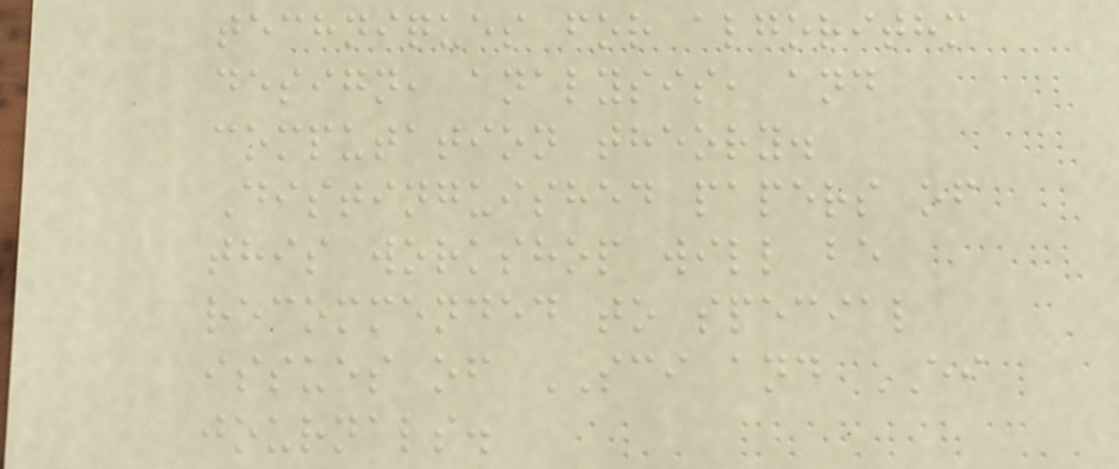techniques for algorithm
design, analysis, and
computation theory.
Distinguished papers of
this workshop will be
recommended to special
issues of SCI and EI
journals.
